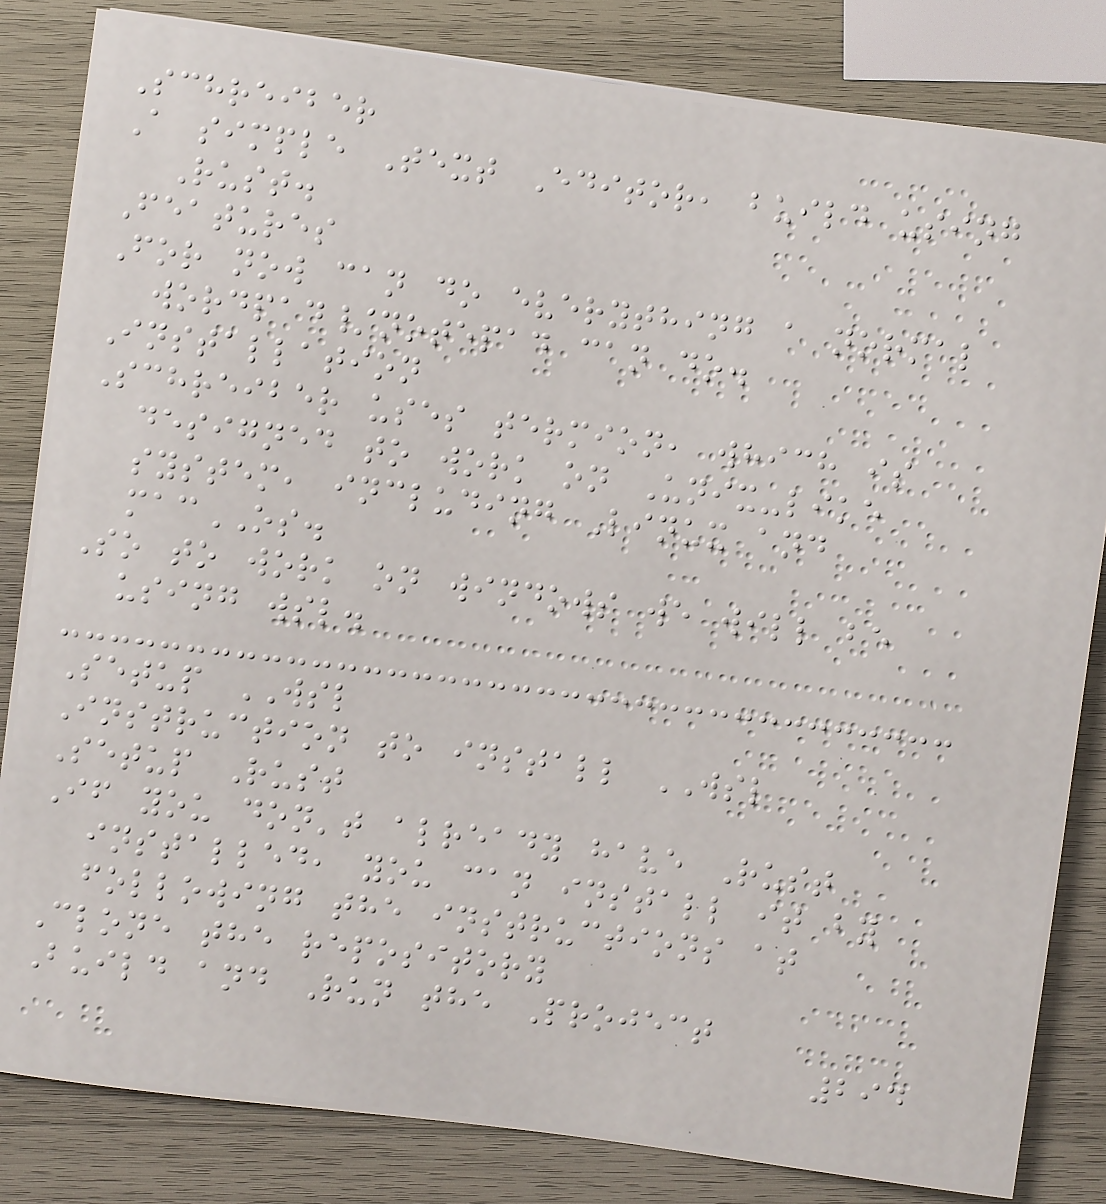Schreiber
A simple Text Editor, build using
Rust.
Features
For now can do everything a normal
wordpad/notepad can do.
Installation
Schreiber uses termion, which is
designed to work on Unix-like
system, including Linux and
macOS.
So to work on windows we will be
using wsl.
Setup WSL
Instruction to install WSL
Setup Rust
If you don't already have Rust
installed, you can install it by
following the instructions at
Clone the repository
Build and Run the Project
294
